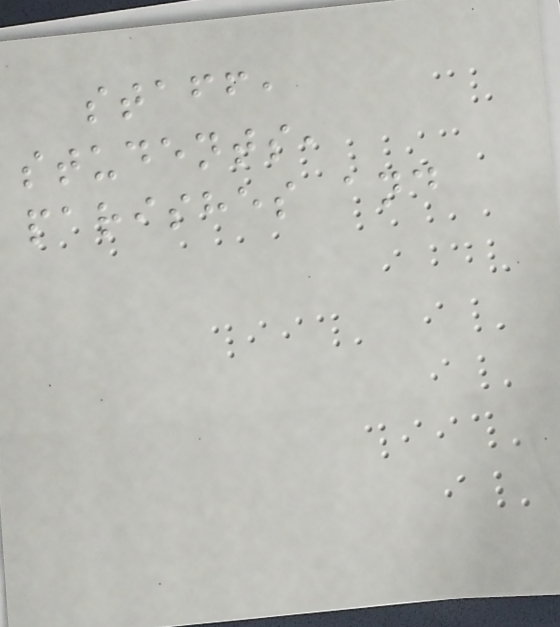staff,
students,
parishes and
